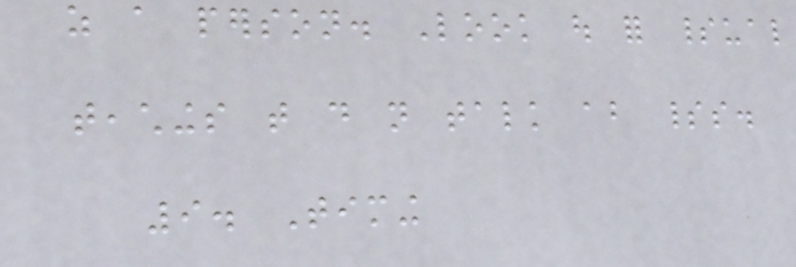as a person. Look out for spiritual
teachings that do not talk about spirits.
9. Timing
